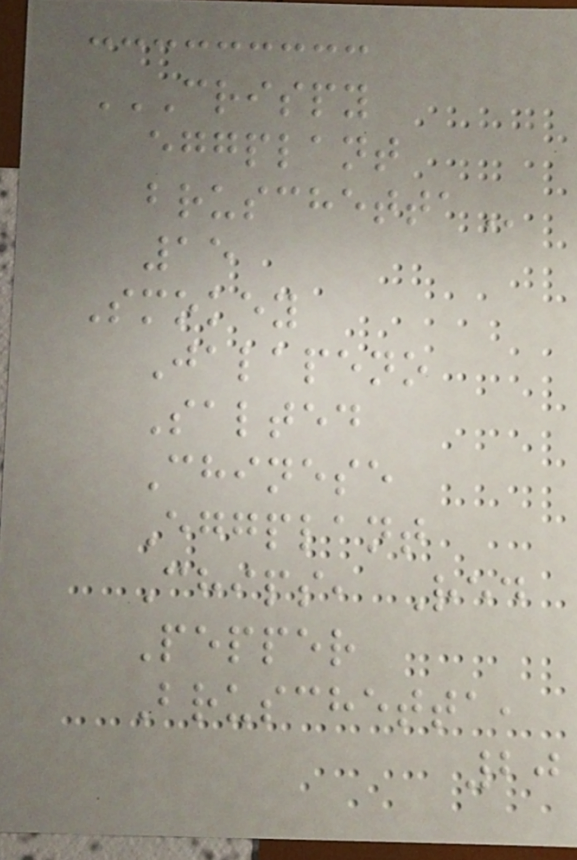CRISPY
EGGPLANT
BRUSCHETTA
15
Smokey
Jalapeno
Salted
Chinese
Eggplant
Chips, Red
Pepper
Bruschetta,
20
